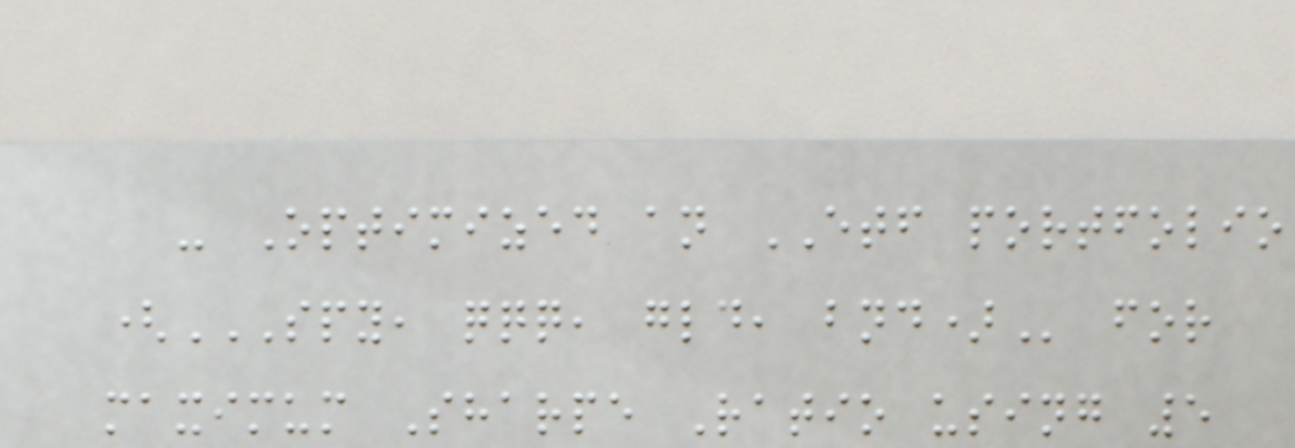- Optimized an ETF portfolio
(SPY, QQQ, GLD, BND) for
maximum Sharpe Ratio using 5
